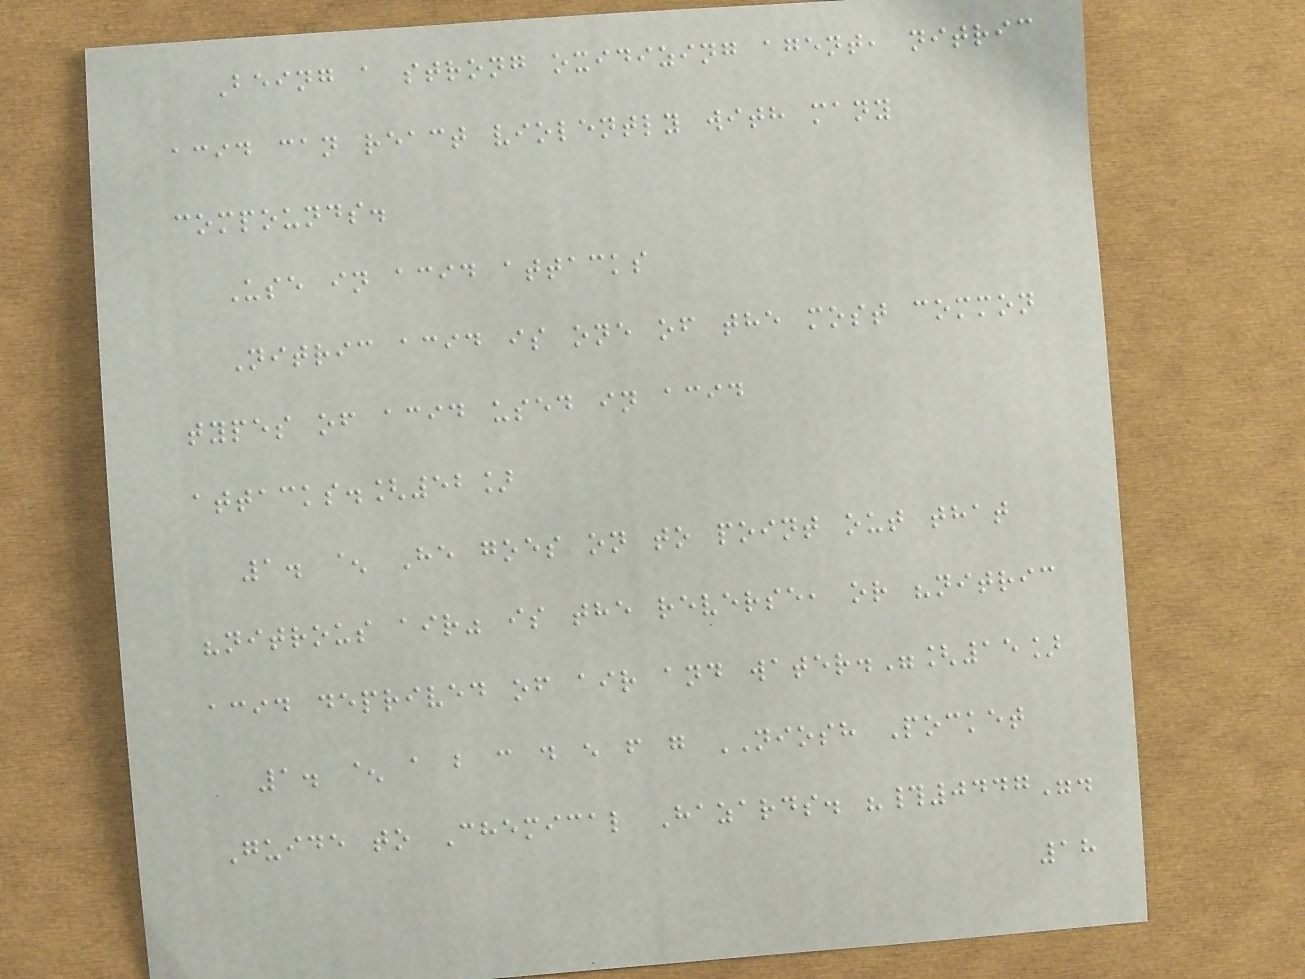Being a strong oxidizing agent, nitric
acid can react violently with many
compounds.
Use in acid attacks
Nitric acid is one of the most common
types of acid used in acid
attacks.[52]
1. ^ He goes on to point out that
"nitrous air" is the reverse, or "nitric
acid deprived of air and water."[15]
1. ^ a b c d e f g NIOSH Pocket
Guide to Chemical Hazards. "#0447".
18
